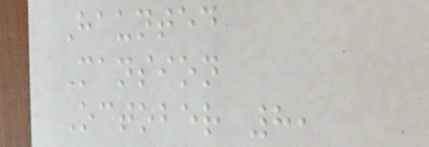Haunted
Mansion
October 8,
